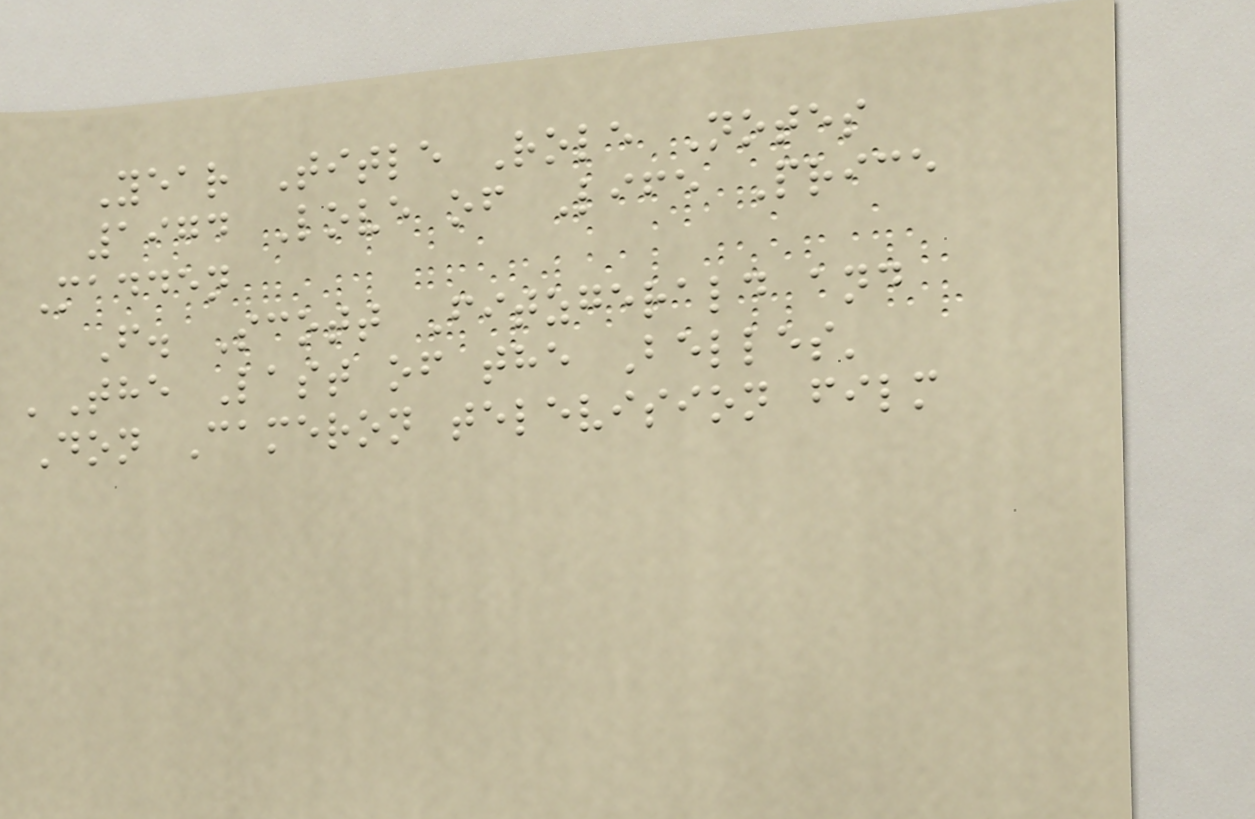Year Title Role Notes
1974 Love of Life Price
Madden
F. Scott Fitzgerald and
'The Last of the Belles'
Don Cameron television film
